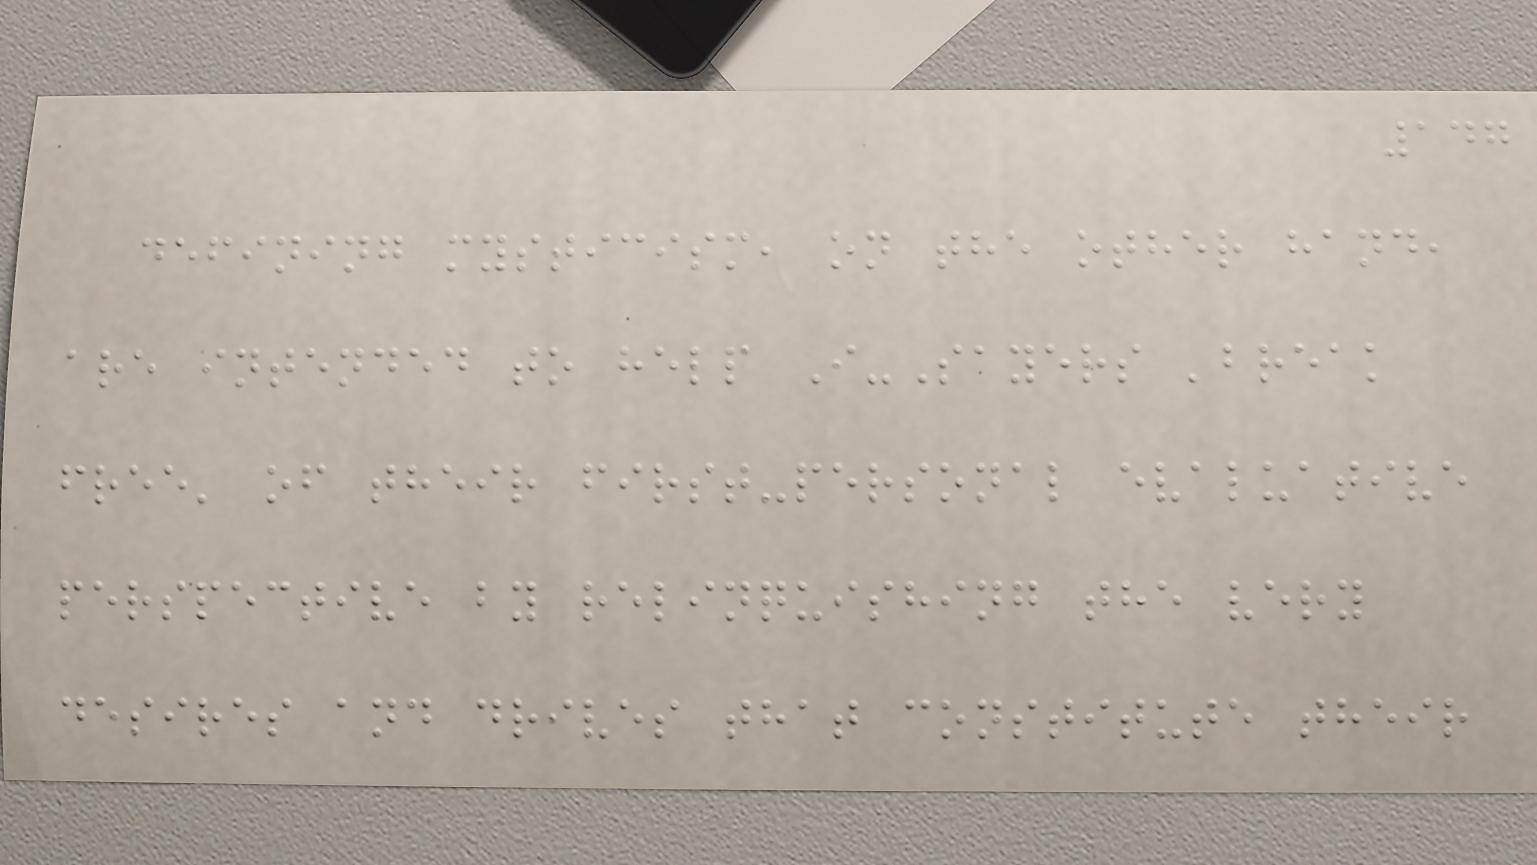147
defining mysticism, on the other hand,
are intended to help I-Sayers 'break
free' of their first-personal evaluative
perspective by relinquishing the very
desires and drives that constitute their
